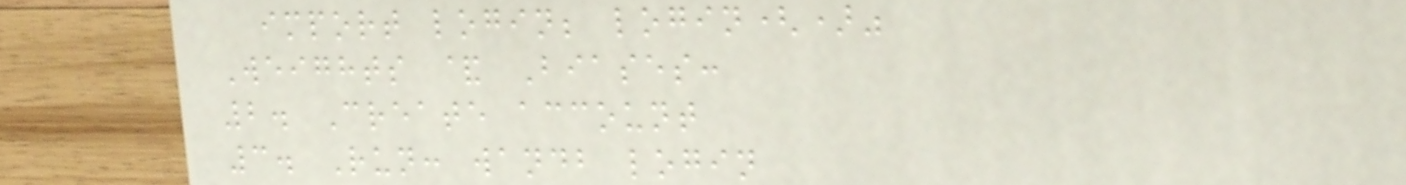import login; login()"
Weights & Biases:
2. Create account
3. Run: wandb login
